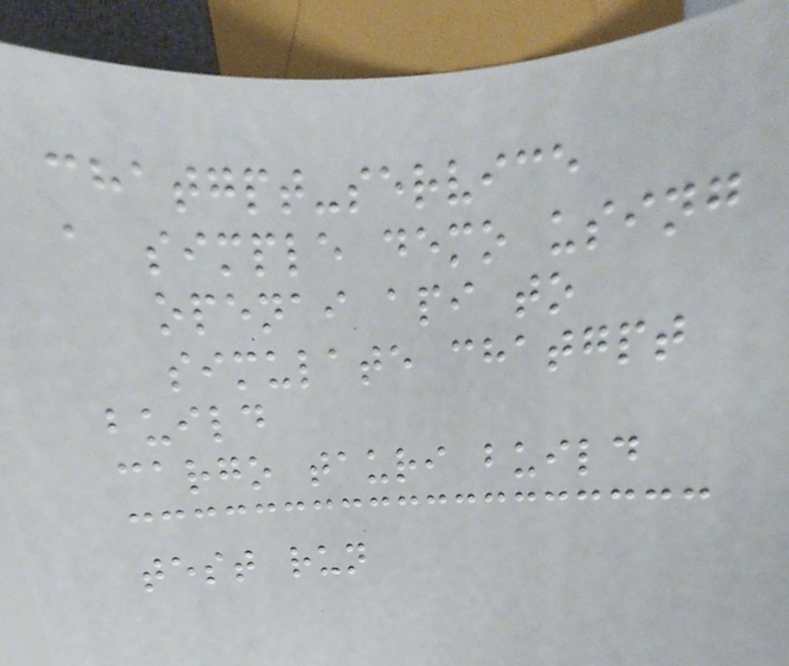chatgpt-service
a simple demo using
openai api to
simulate chatgpt
build
cargo tauri build
test run
